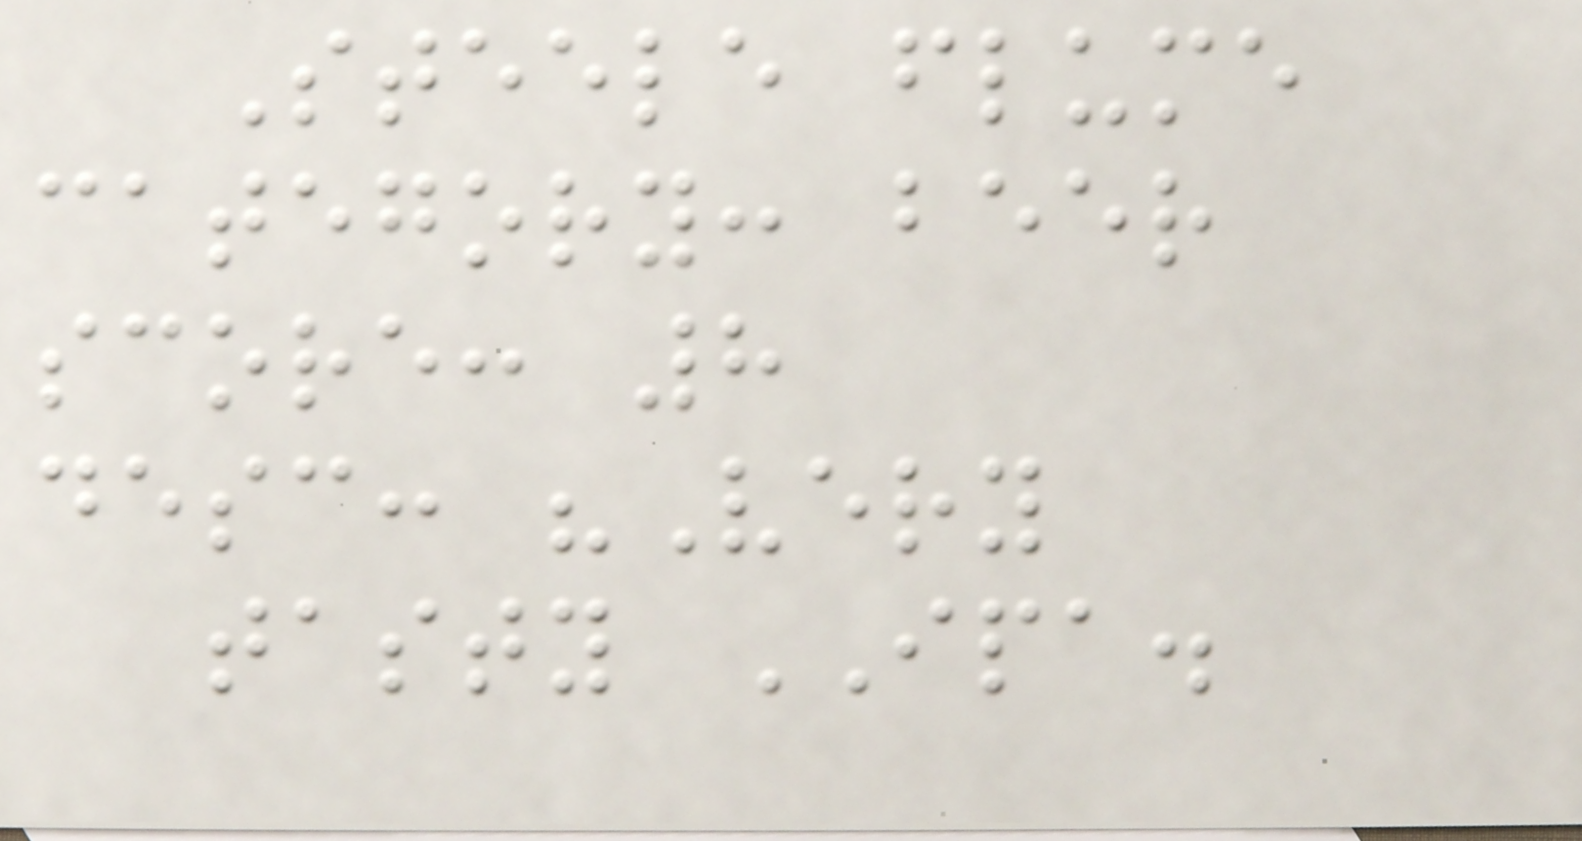Steele flume
category: beer
score: 8
desc: "Very
tasty IPA.
